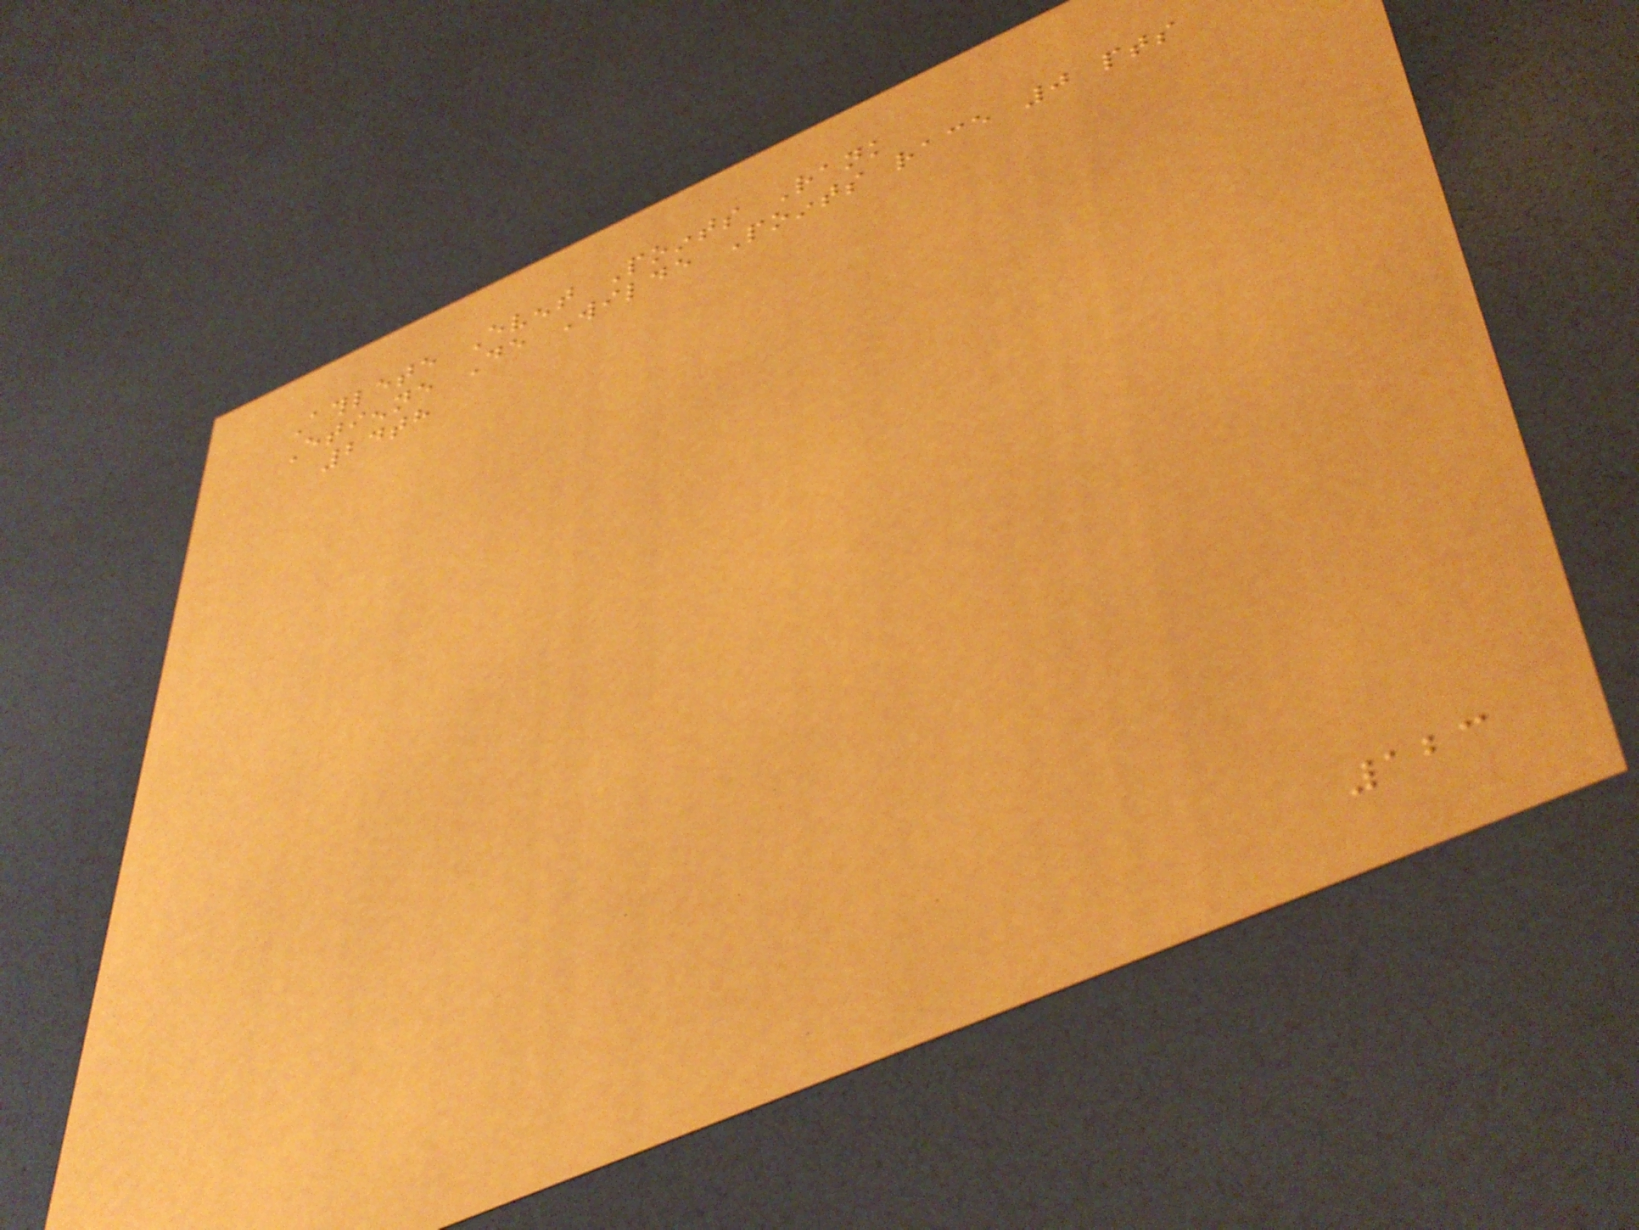Athlete Event Points Rank
Etienne De Wilde Points race 0 pts
24th
123
